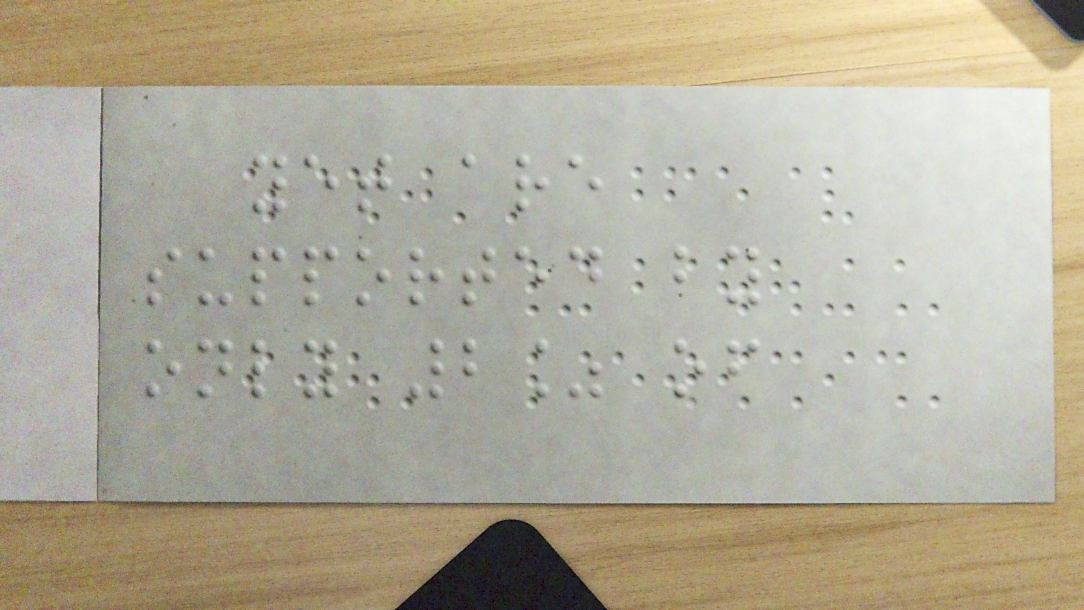yet are
supported by
only 2% of
